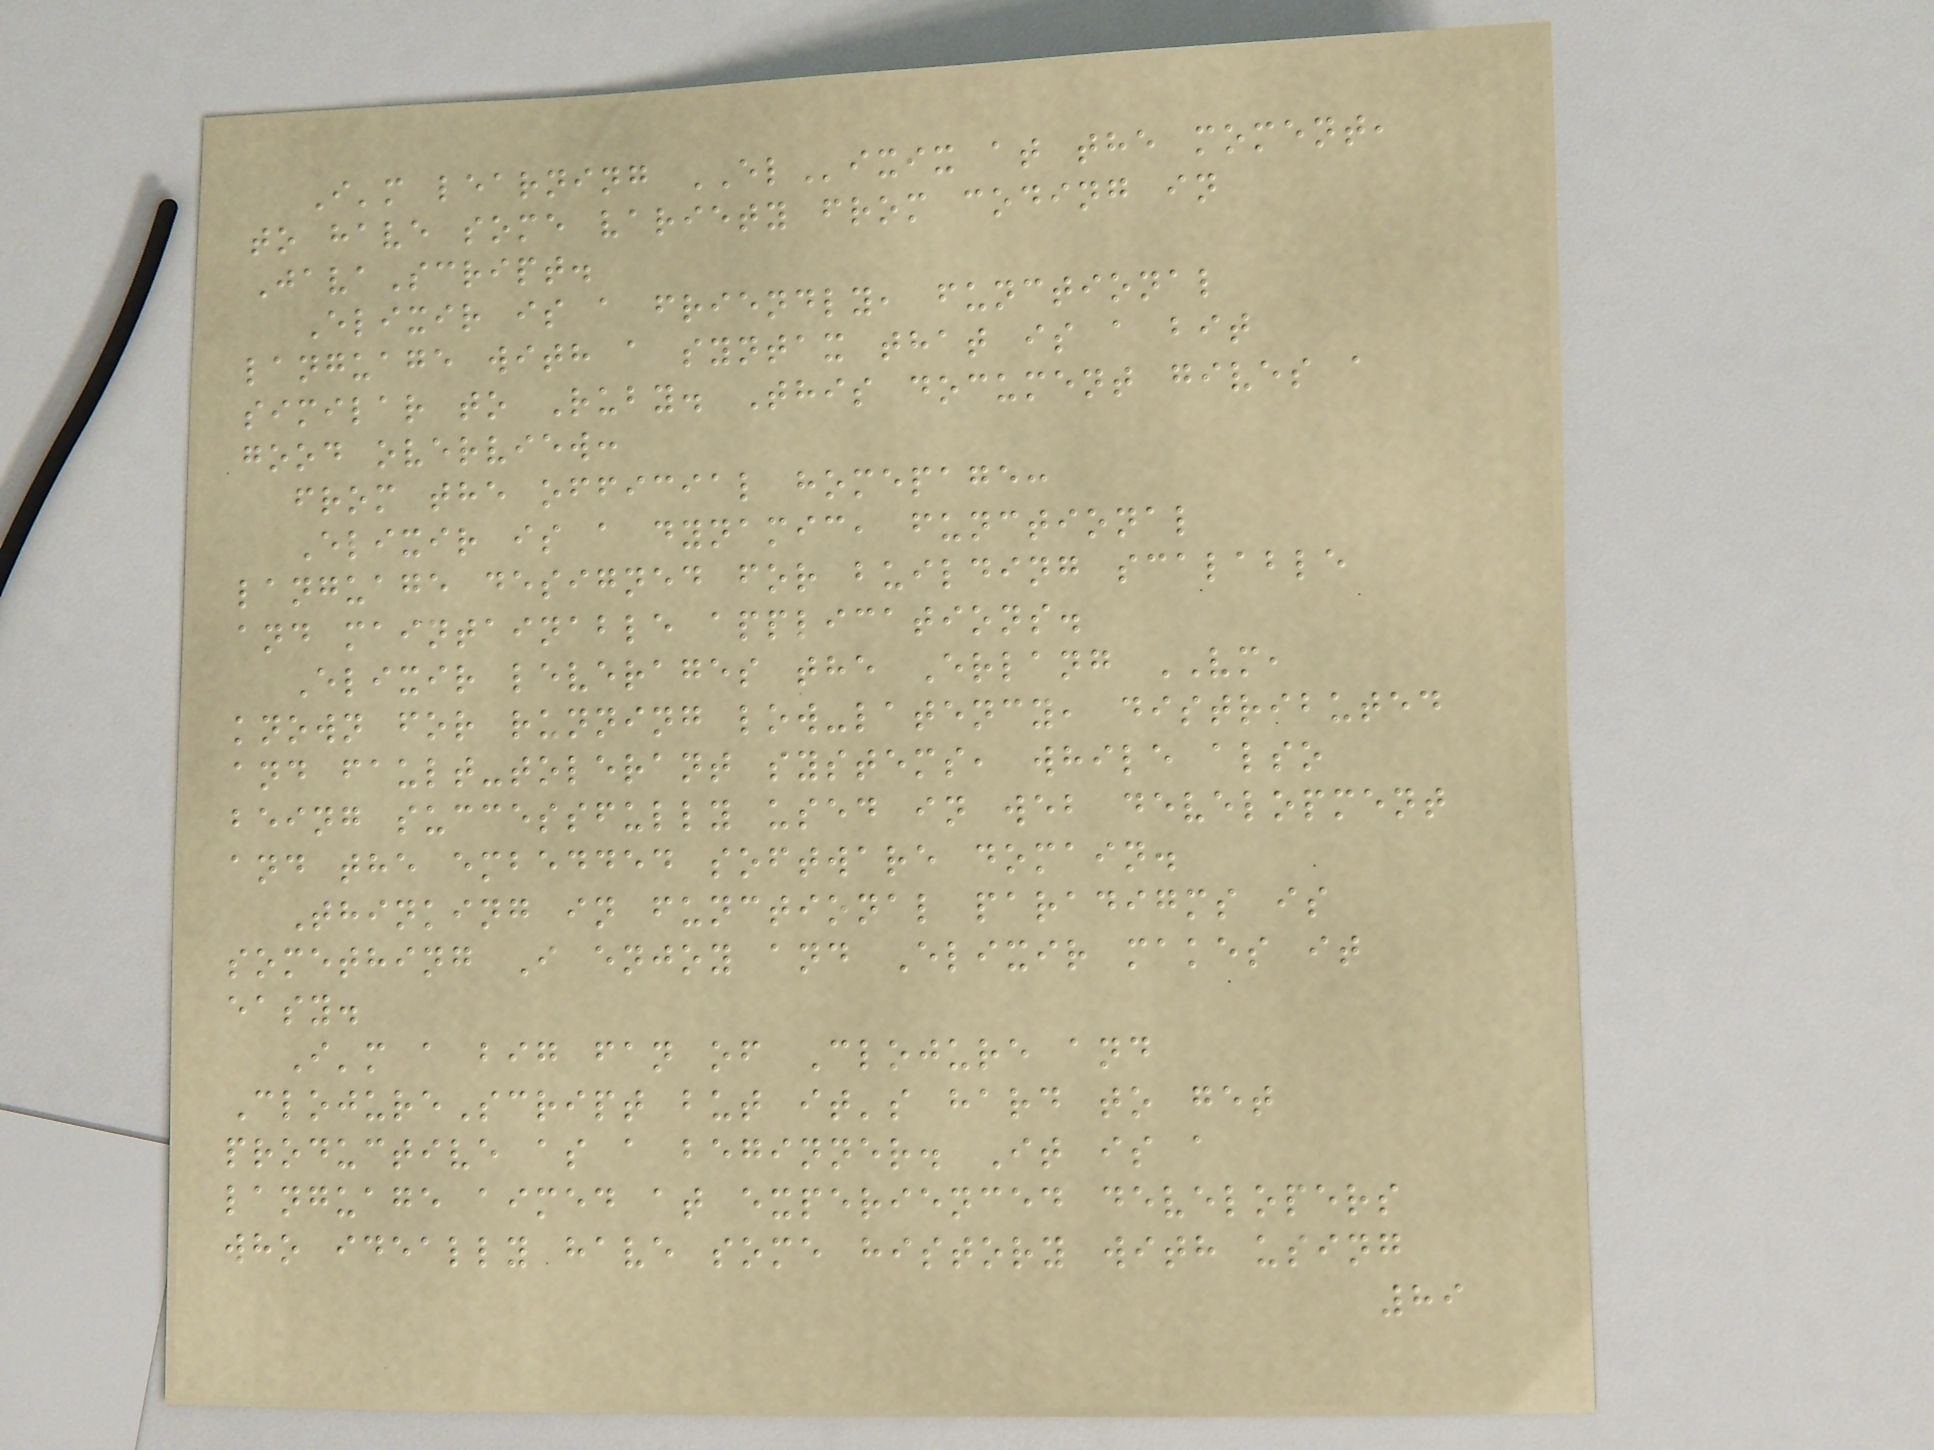I'm learning ELixix at the moment,
to have some variety from coding in
JavaScript.
Elixir is a friendly, functional
language with a syntax that is a bit
similar to Ruby. This document gives a
good overview:
from the official homepage:
Elixir is a dynamic, functional
language designed for building scalable
and maintainable applications.
Elixir leverages the Erlang VM,
known for running low-latency, distributed
and fault-tolerant systems, while also
being successfully used in web development
and the embedded software domain.
Thinking in functional paradigms is
something I enjoy and Elixir makes it
easy.
I'm a big fan of Clojure and
ClojureScript but it's hard to get
productive as a beginner. It is a
language aimed at experienced developers
who ideally have some history with using
89
